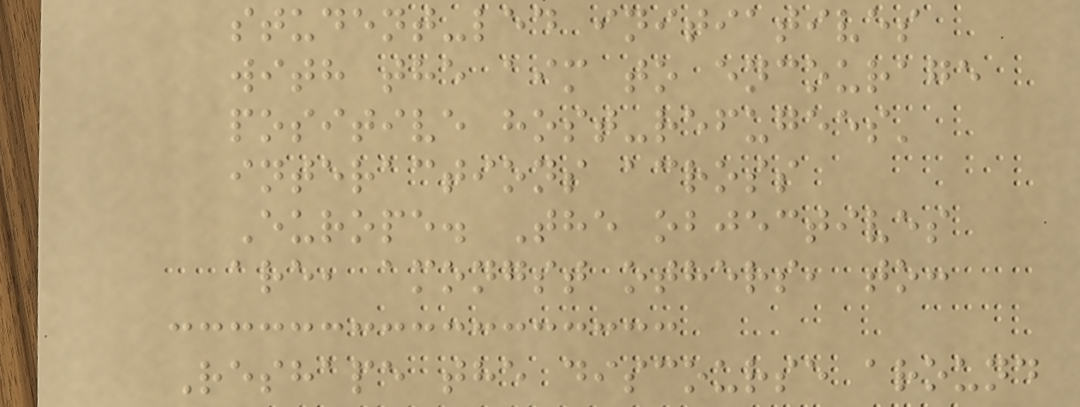student-led initiatives
with the aim to encourage
positive host-refugees'
interactions across
Europe. The objectives
are, amongst others, to:
Reshape the discourse around
